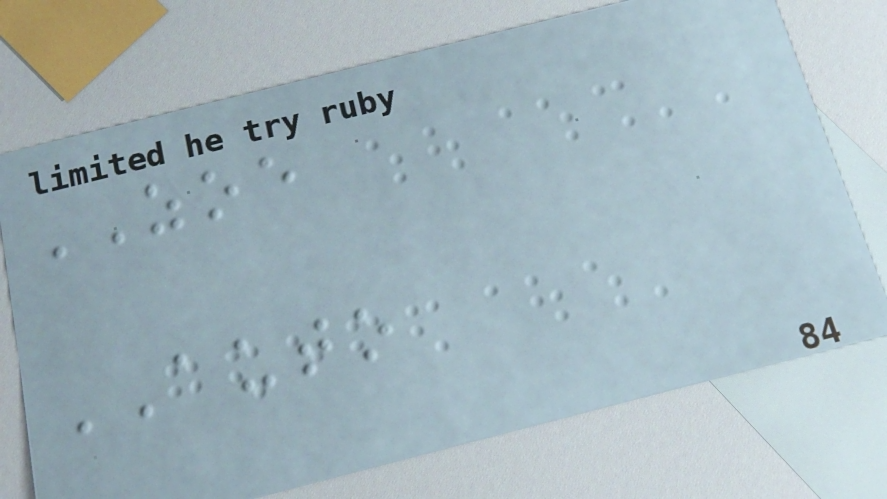ZOE
AUTO
